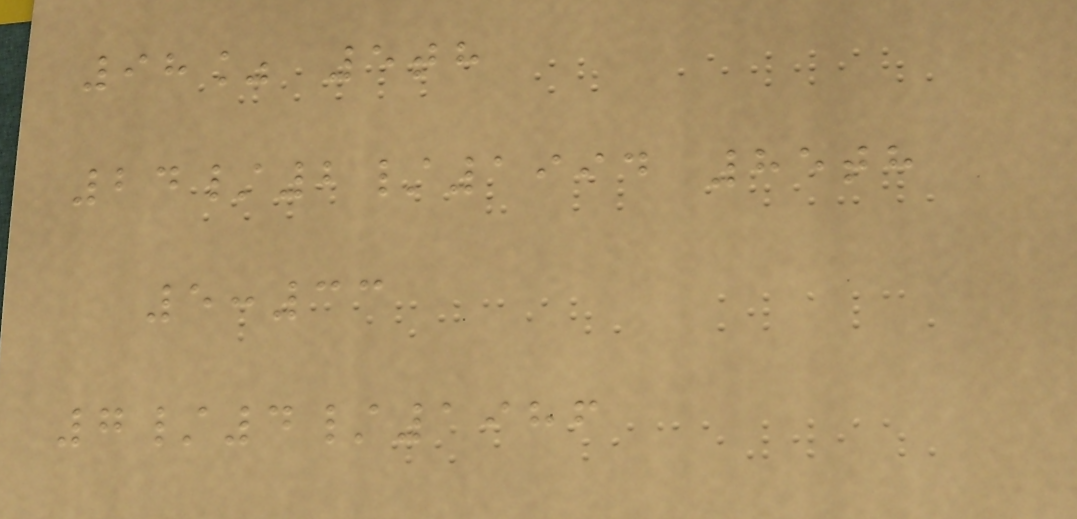98% 5th
24/2/1994 85th
5:33
7/4/1986
